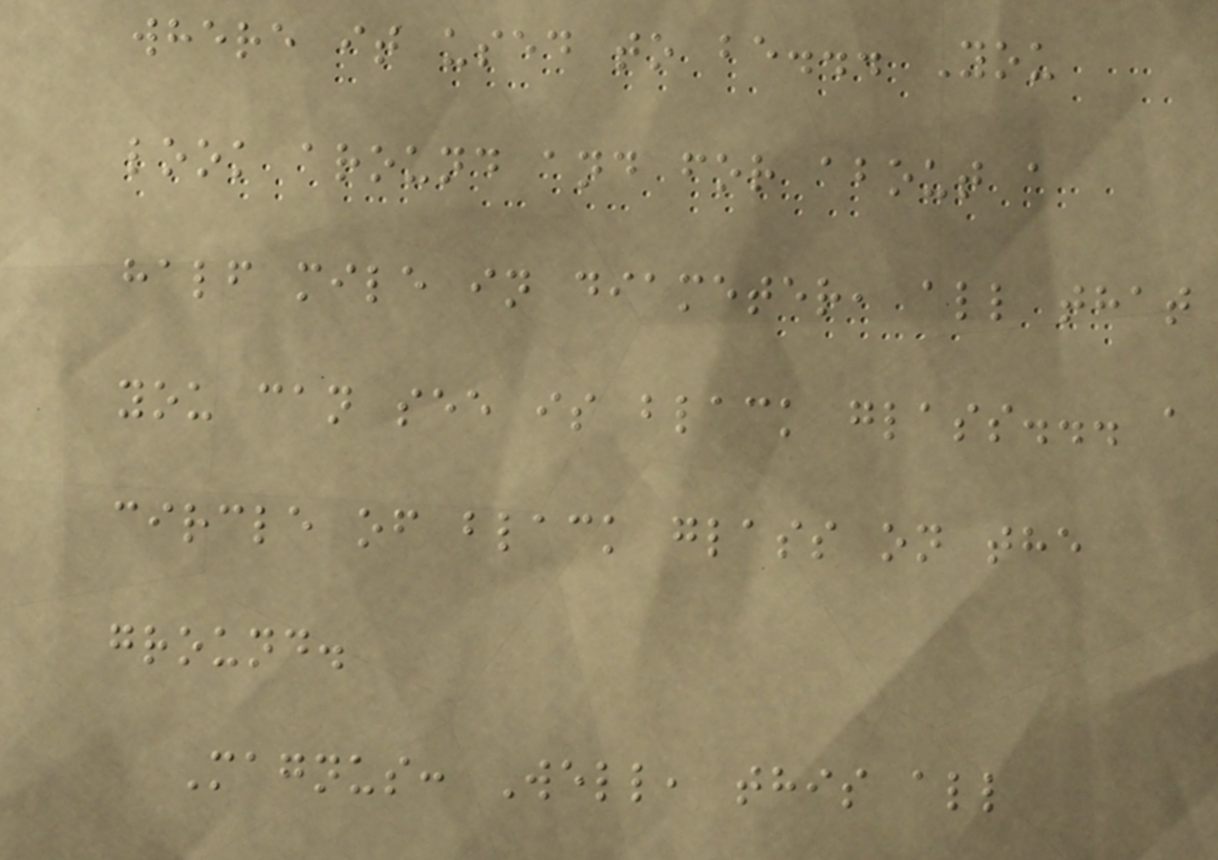where it used to be... You
look around and for about a
half mile in diameter, all that
you can see is black glass... a
circle of black glass on the
ground.
Magnus: Well, this all
